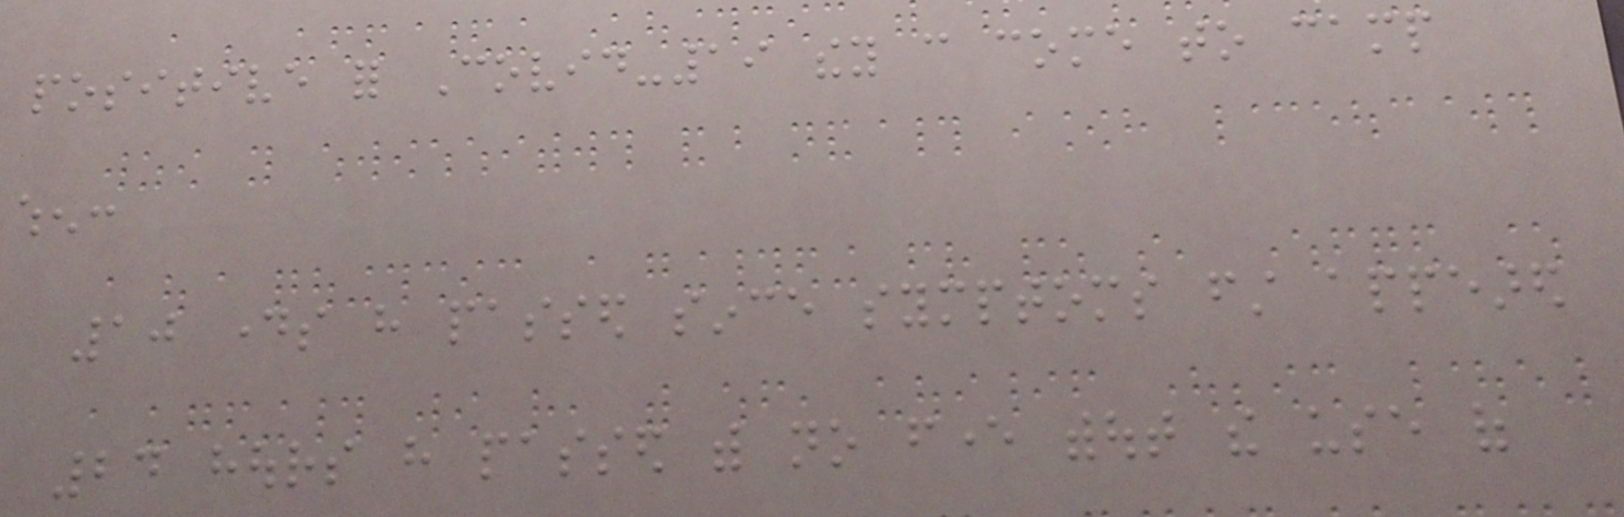positive for Covid-19 they can come to camp
when:
10 days have passed since symptoms first appeared
24 hours have passed with no fever without the use of
